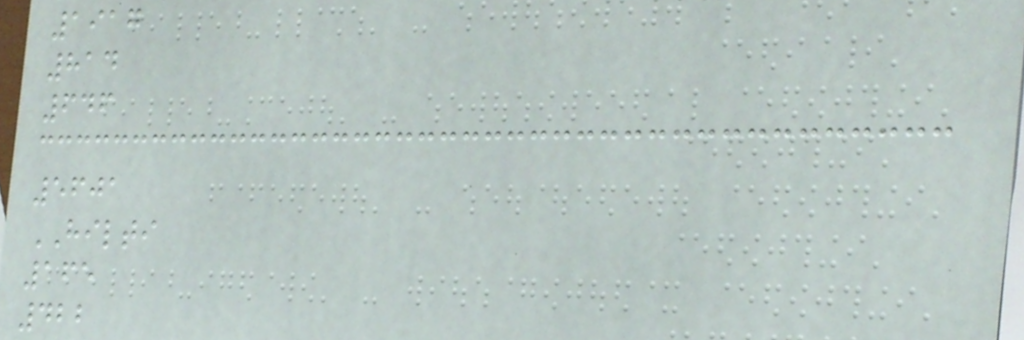1917
814
646
5601
HILTI
165
422
